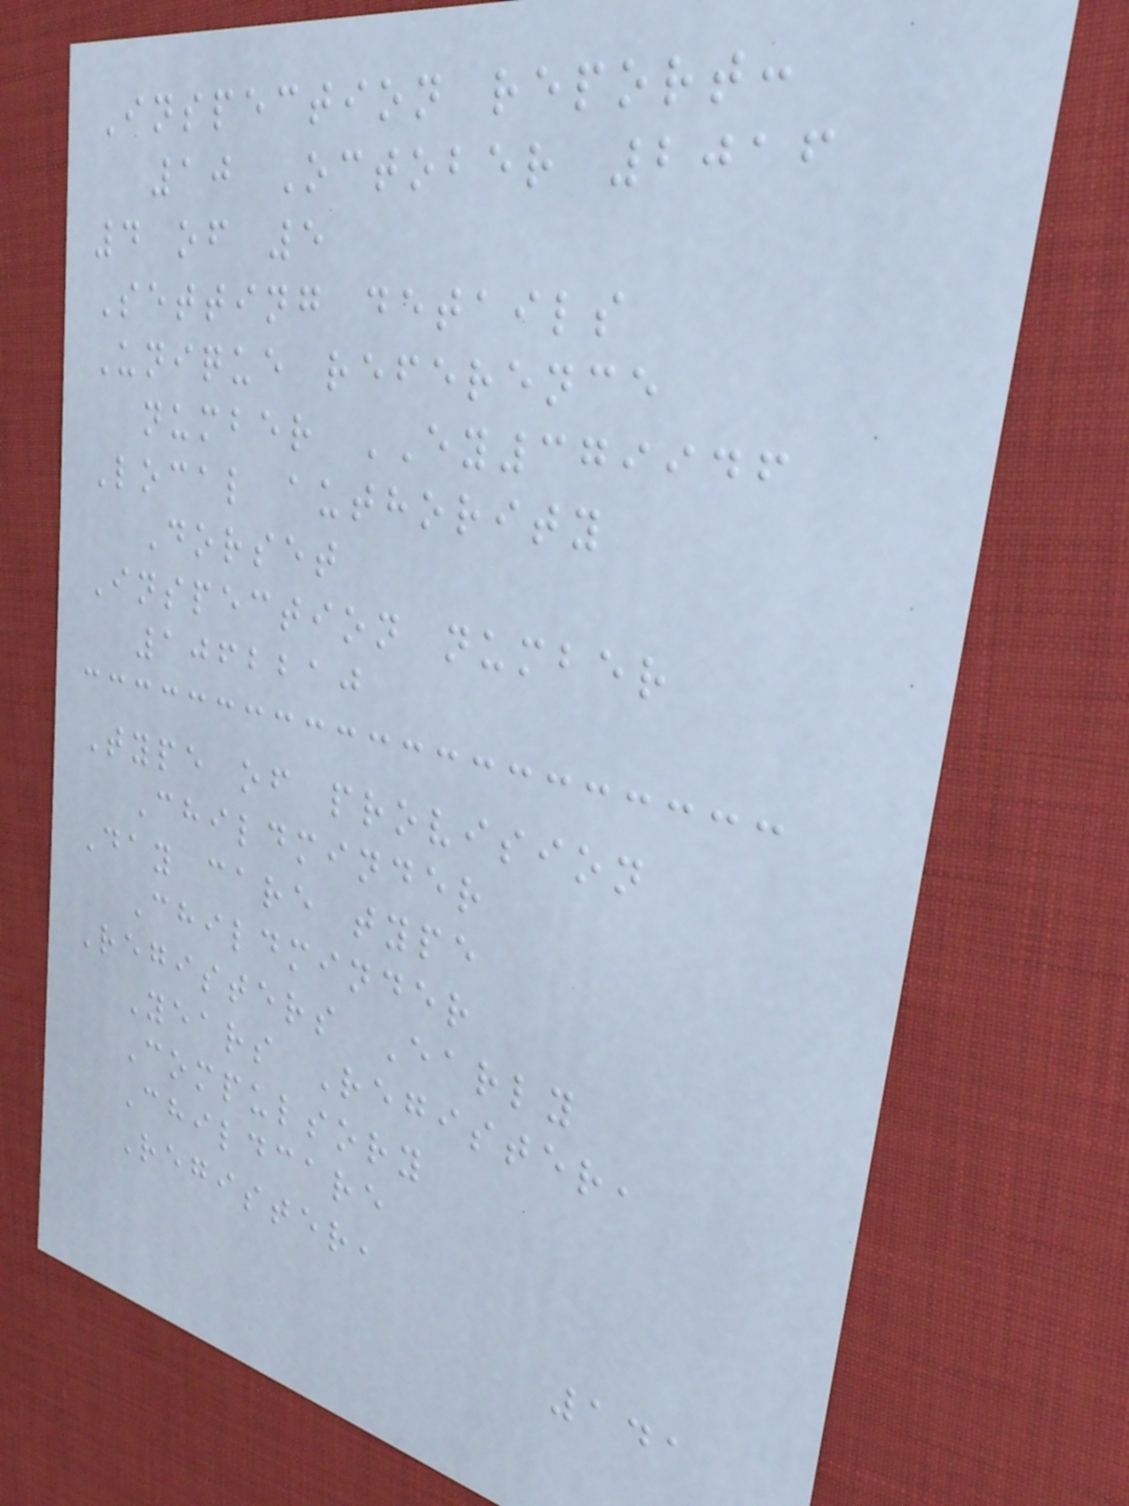Inspection report:
10 October 2016
4 of 5
Setting details
Unique reference
number EY379946
Local authority
Dorset
Inspection number
1062210
Type of provision
Childminder
Day care type
Childminder
Registers Early
Years Register,
Compulsory
Childcare
Register,
141
